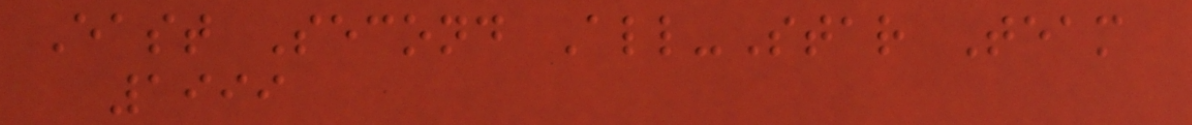East Second All-Star Team
1999
